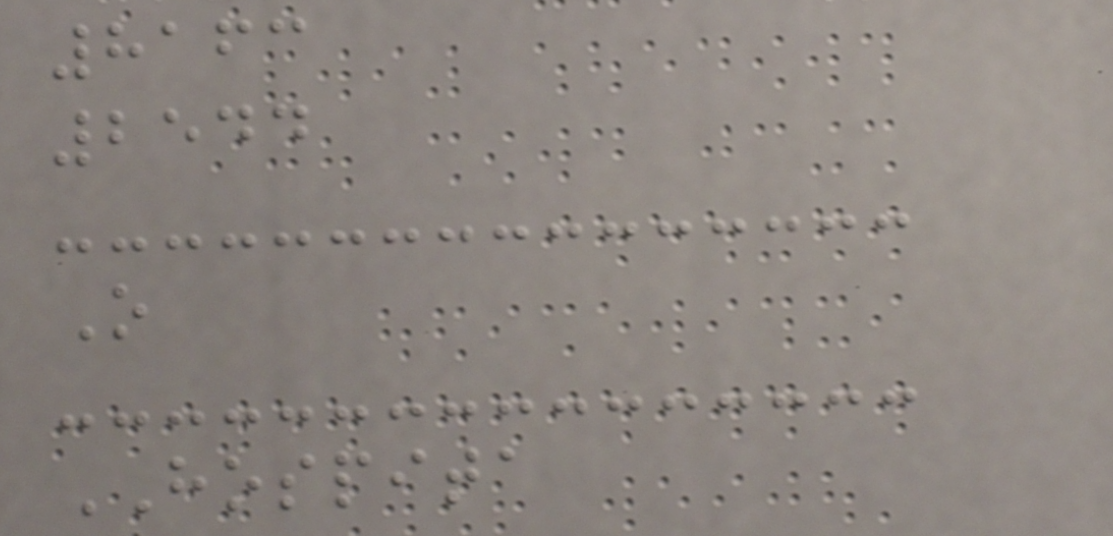8163
2544
O
HOSPITA
